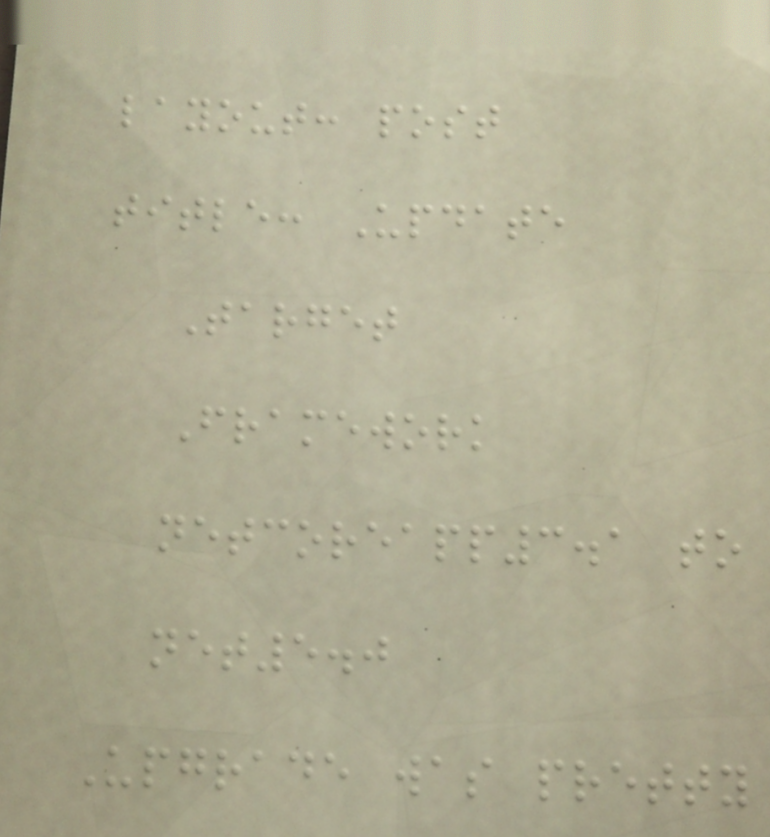layout: post
title: Update
Target
Framework
netcoreapp3.1 to
net5.0
Upgrade was pretty
